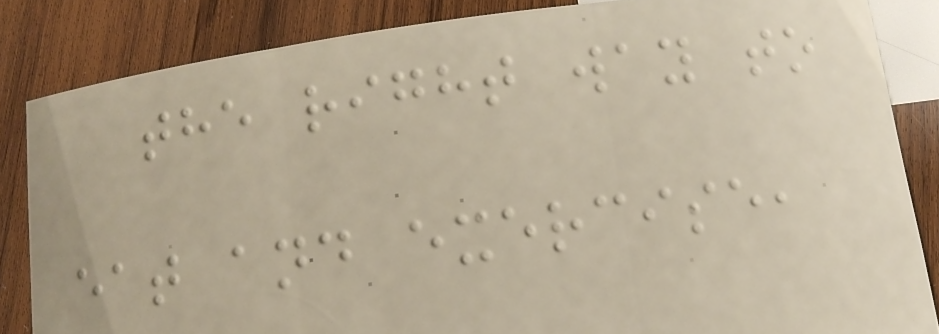the right way to
eat and exercise,
